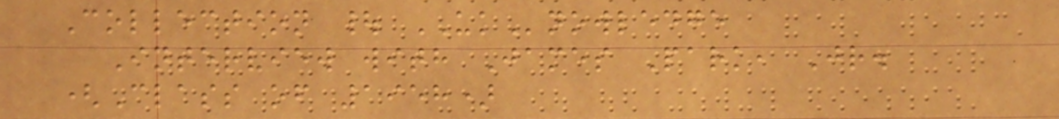Collection | UKnowledge
Interview with James Park, Jr.
(Class of 1958)
